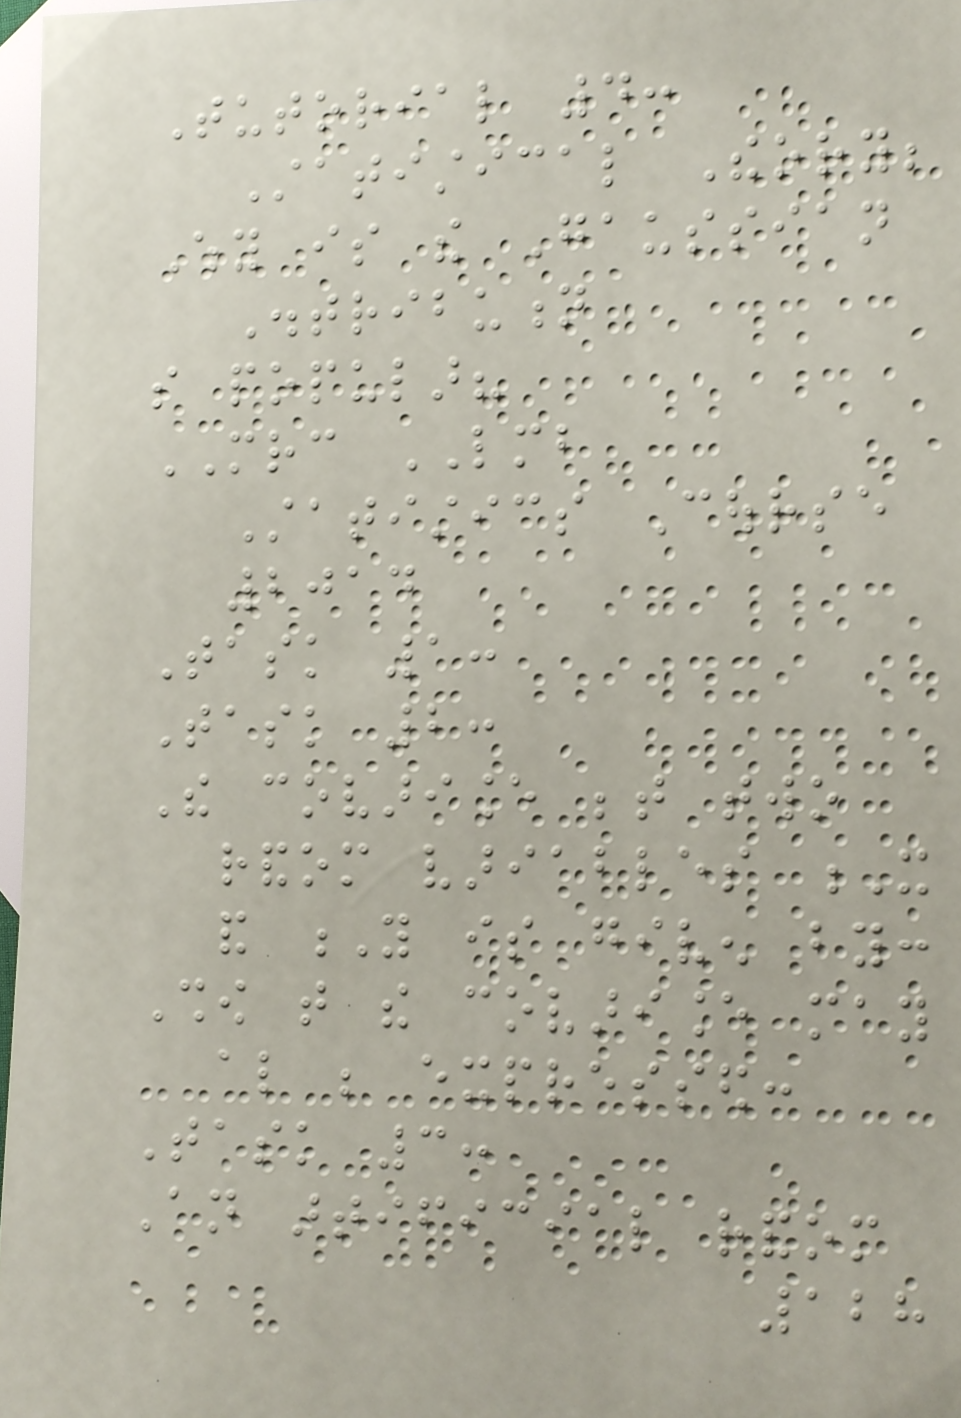Tutorial 4:
Statistical Theory;
Why is the Gaussian
Distribution
so popular?
MRC LMB
Statistics Course
2014
Task 1:
Task 2:
The covariance between two
random variables X
and Y is given by:
Show that the covariance may
also be expressed:
Task 3:
An artificial random
128
